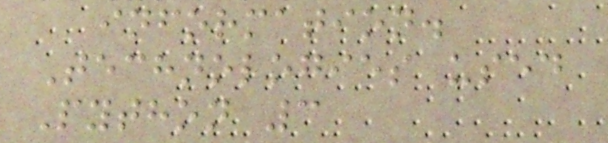information.
Technologies used
Python 3
